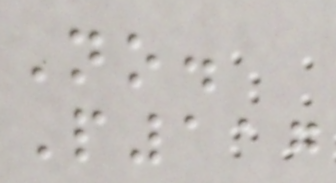No.
P117
